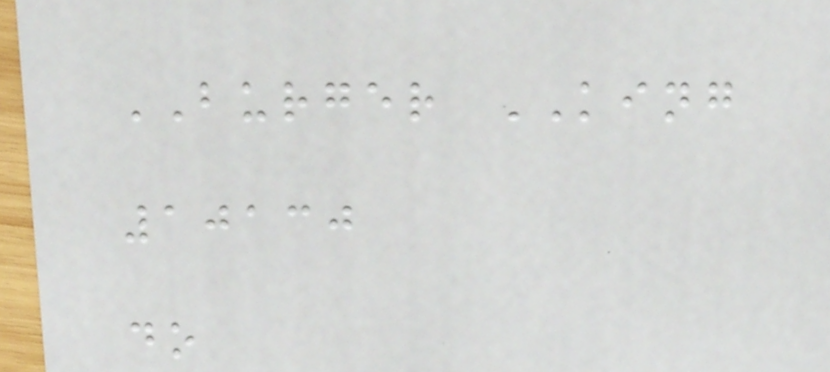BURGER KING
10130
do
